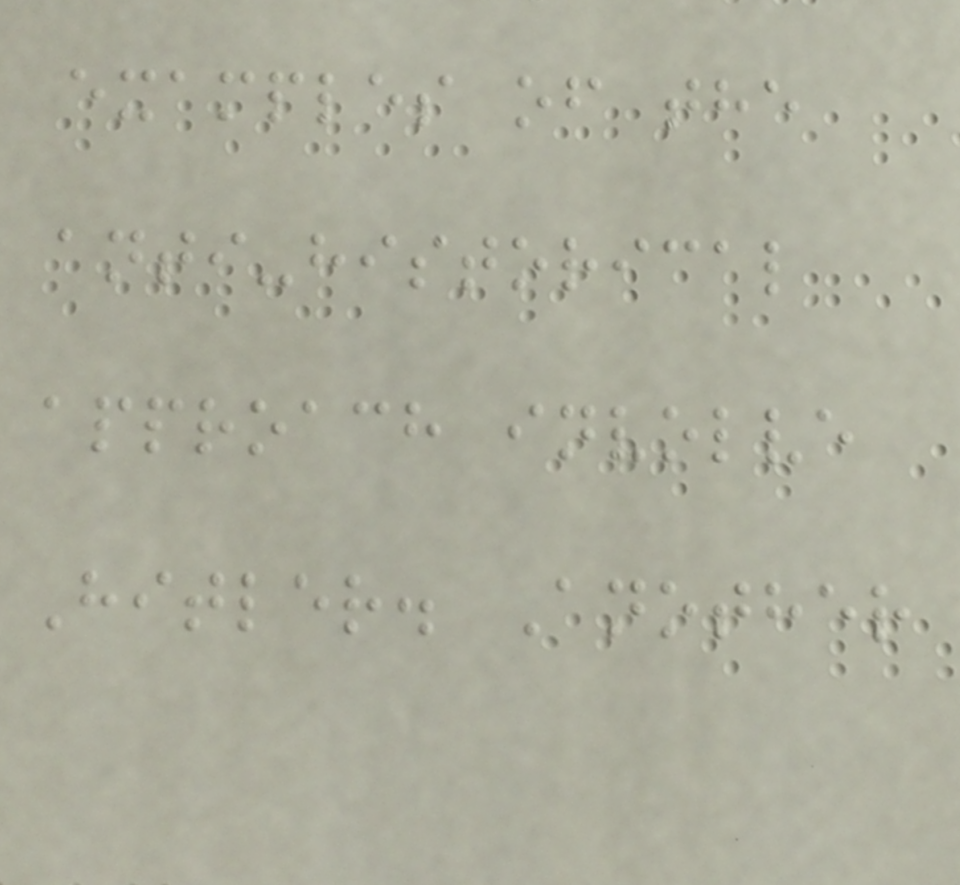examples of the
anti-historical
approach involve
Hitler. Another
